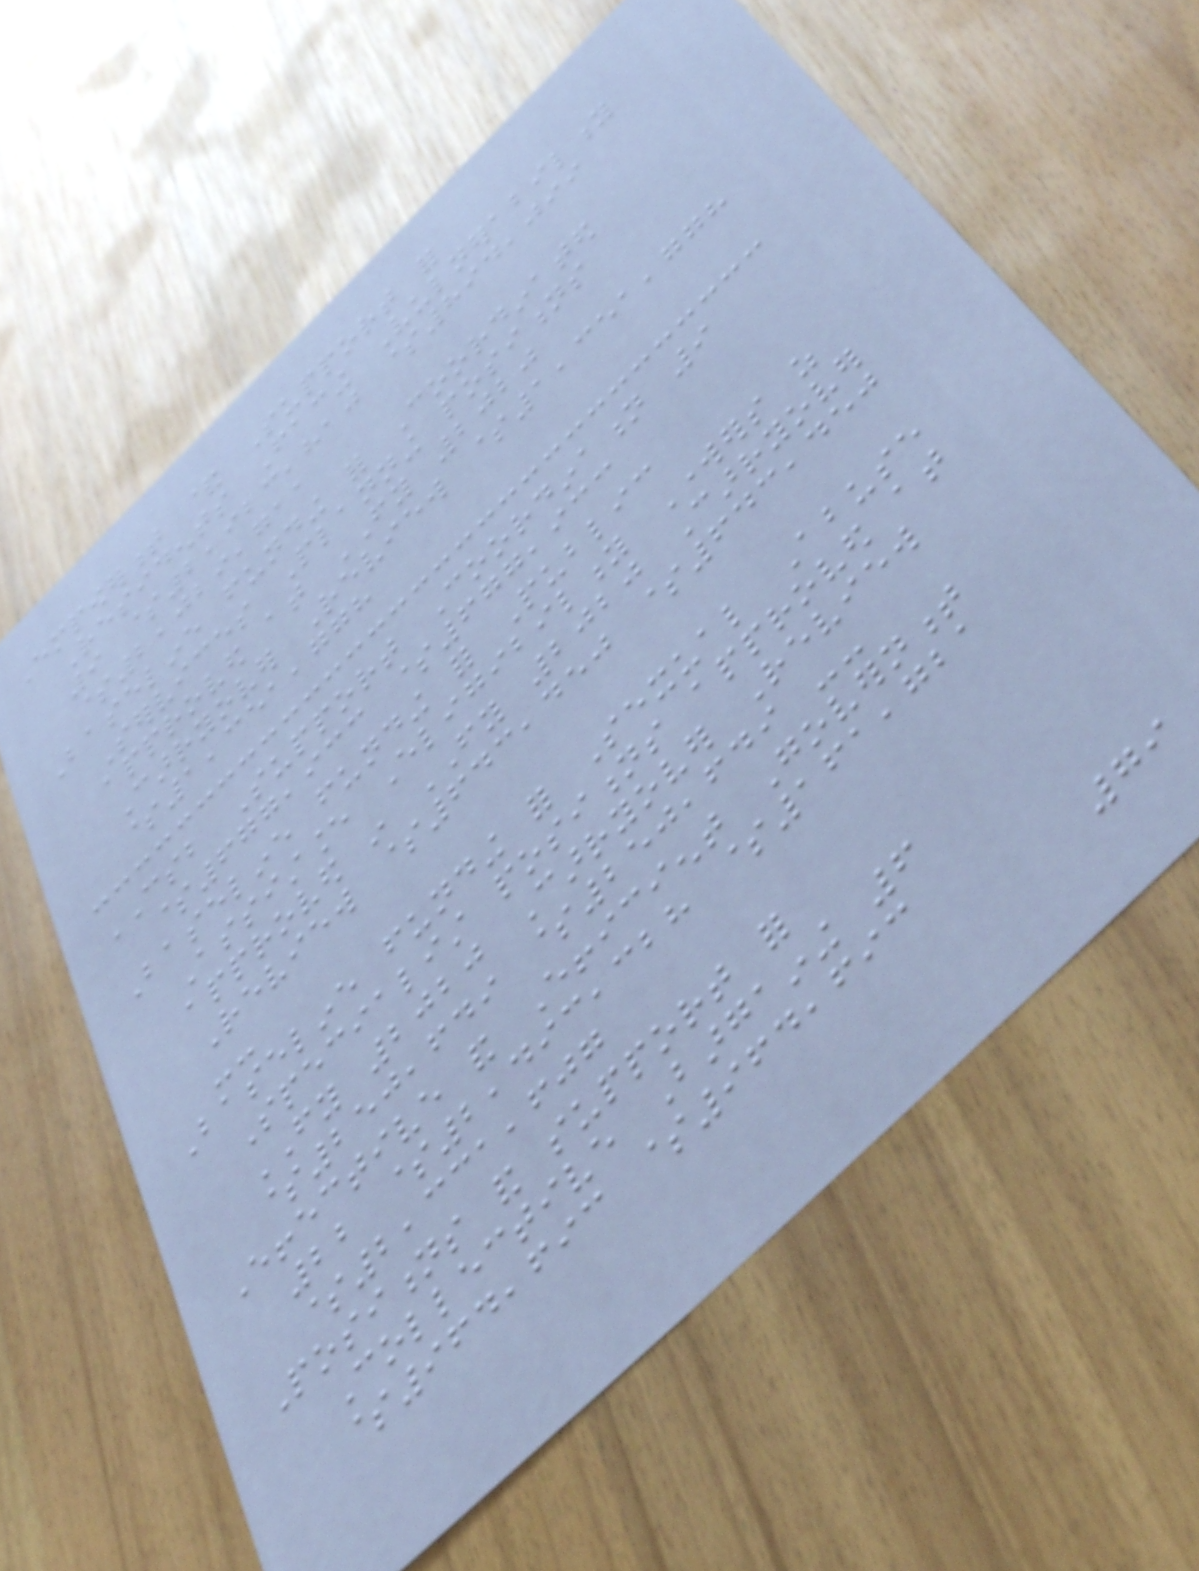Empowerment & Support for
Residents Facing Vulnerability
9 $2,923,810 $894,099
$2,029,711
Baseline funding for Coordinated
Services Planning positions
approved at FY 2020
Carryover Review $1,351,778
$1,351,778
CSB Support Coordination 9
$677,933 $677,933
Baseline funding for Public
Assistance Eligibility Workers as
approved in FY 2020 Carryover
Review $643,450 $643,450
--
Baseline funding for Sexual Abuse
Specialist positions approved at
FY 2020 Carryover Review
$250,649 $250,649 --
Effective and Efficient Government
22 $2,493,328 $161,721
$2,331,607
Positions and support for
Collective Bargaining 6
$964,693 $964,693
79
